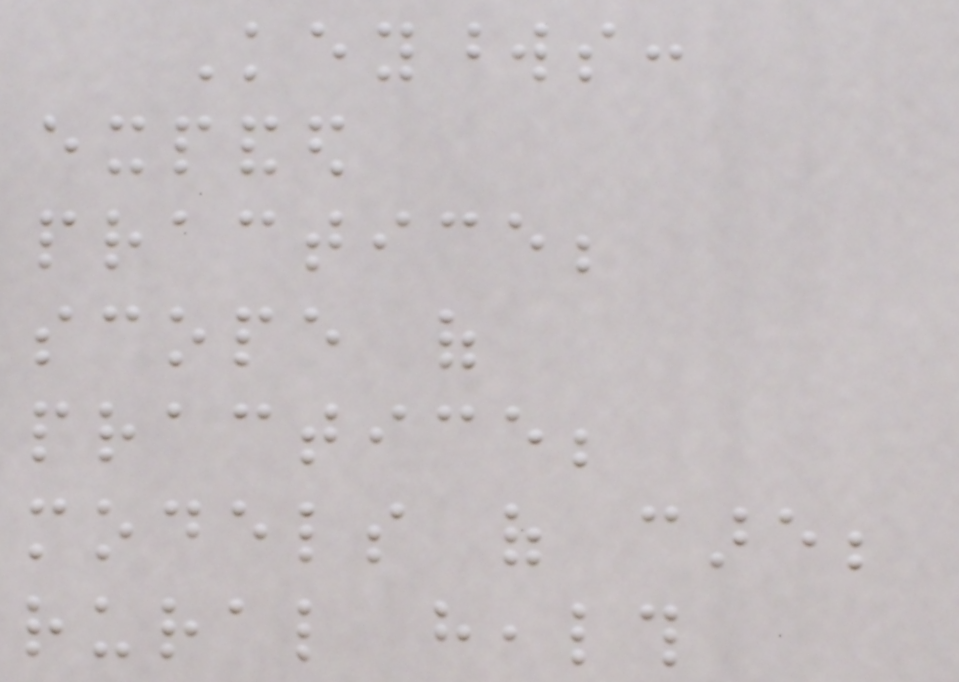Keywords:
expanded
practice;
scope of
practice;
models of care;
rural health
